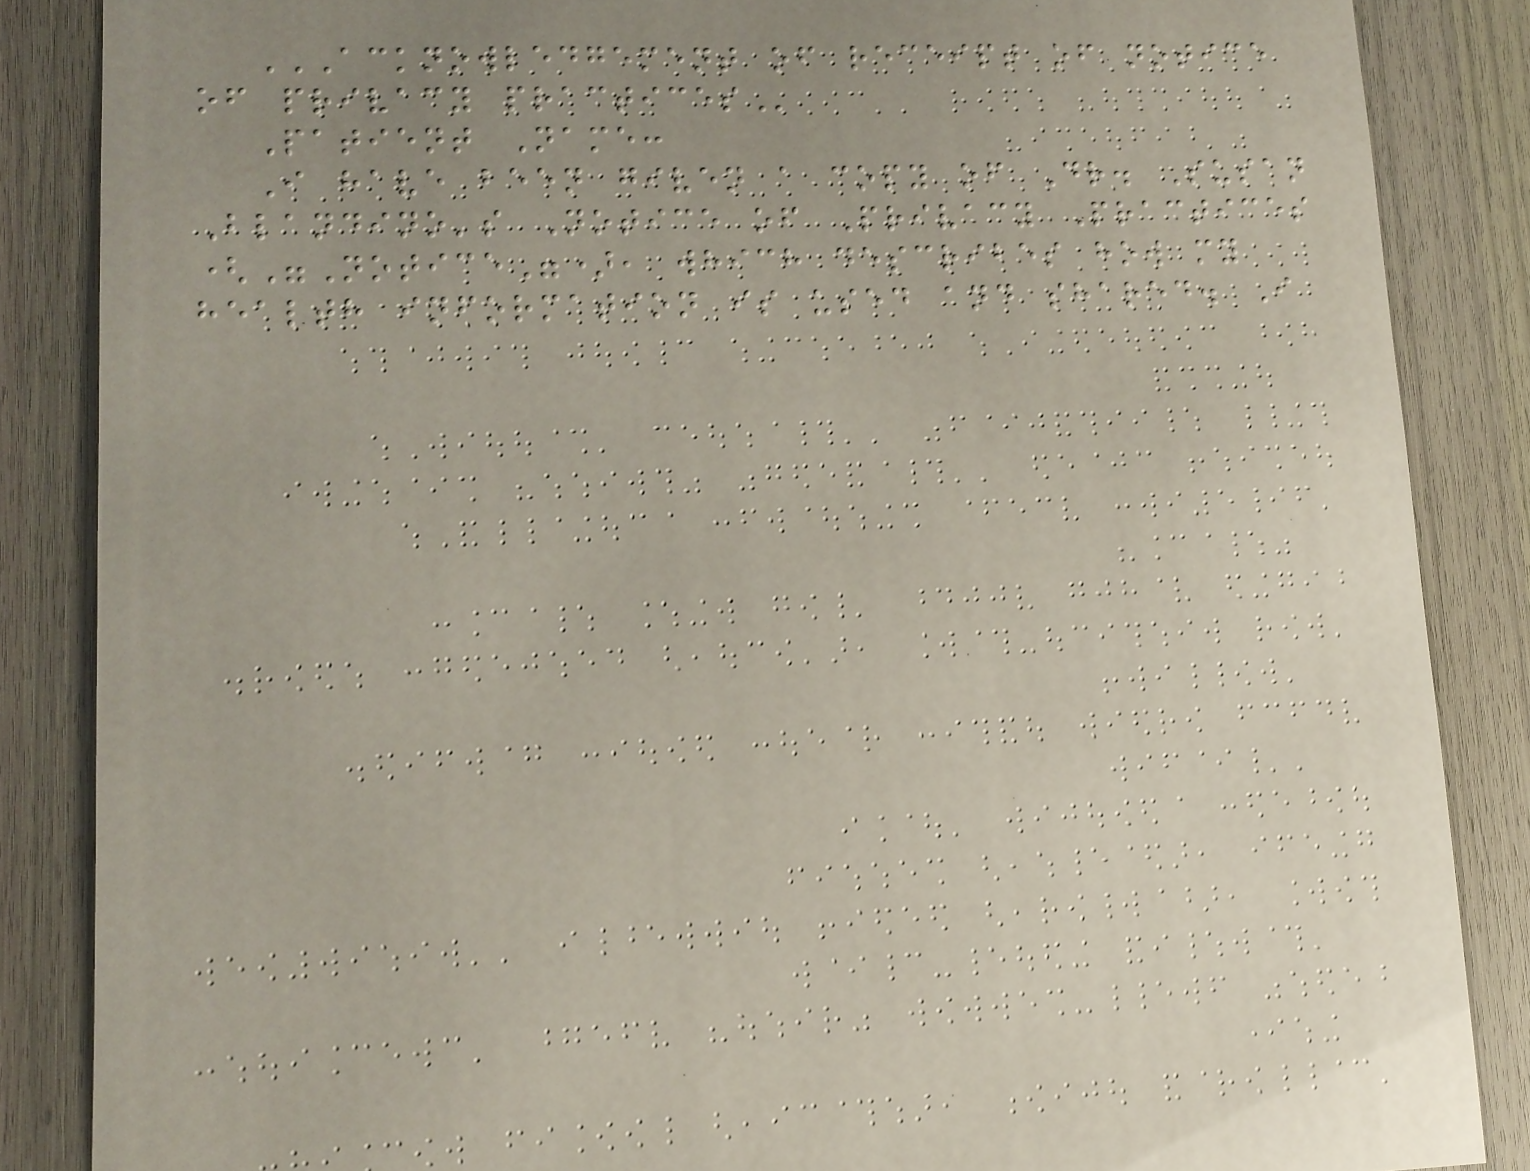ACKNOWLEDGEMENT OF RECEIPT OF NOTICE
OF PRIVACY PRACTICES
Patient Name:
I have been given a copy of Dr. Susan
Blandino's Notice of Privacy Practices
("Notice"), which describes how my
health information is used and shared. I
